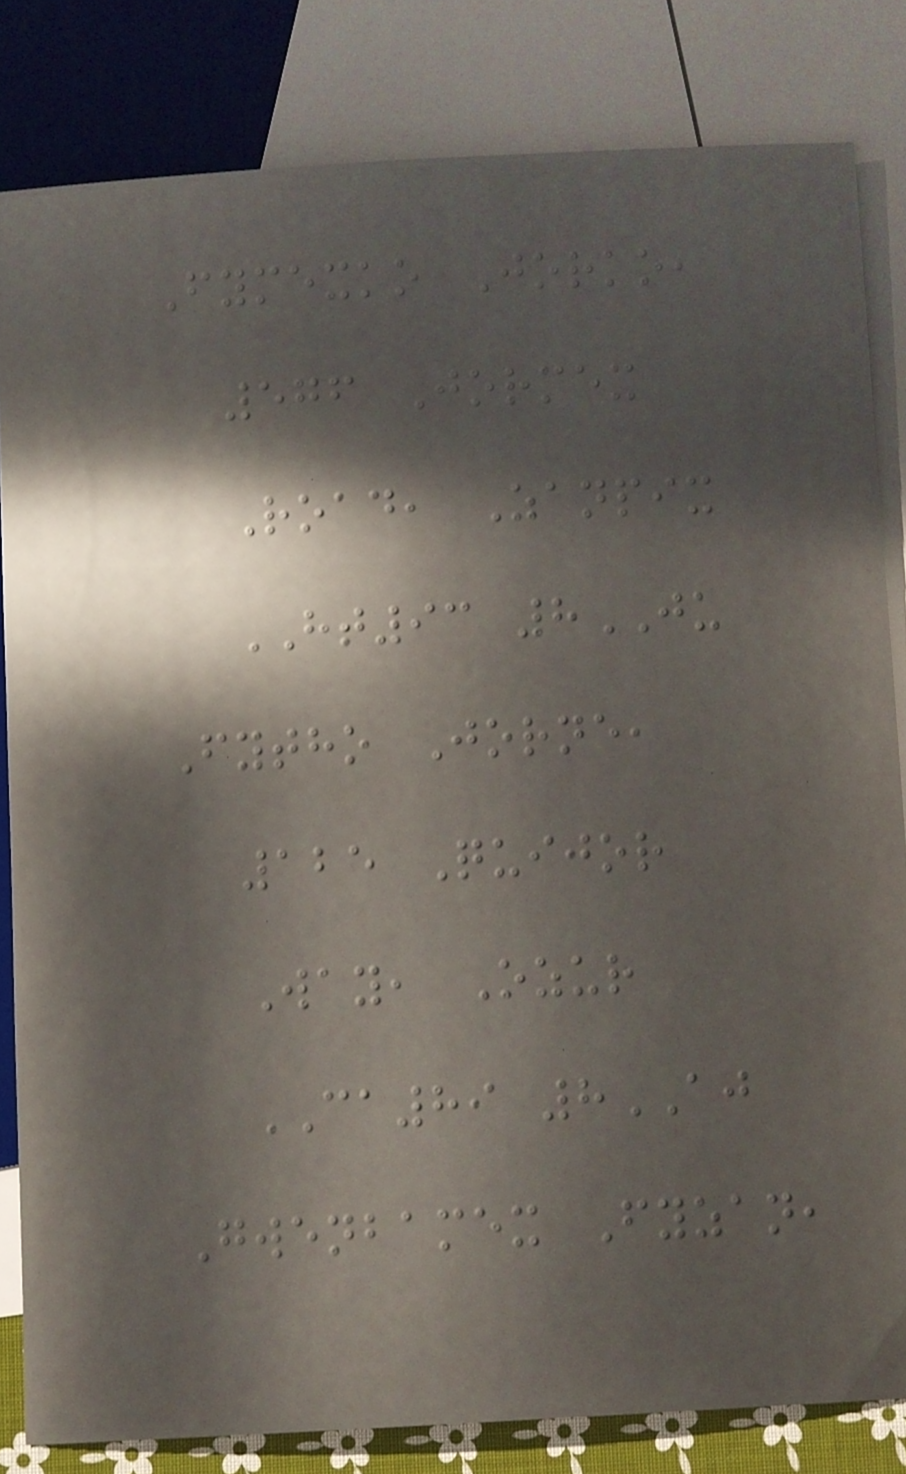Fymexko Jorko,
576 Jormex
Road, Zanpix
HT93 8JU
Fytho Jorne,
125 Quijor
Way, Ozur
CA89 8AJ
Gwenbamex Fyzan,
